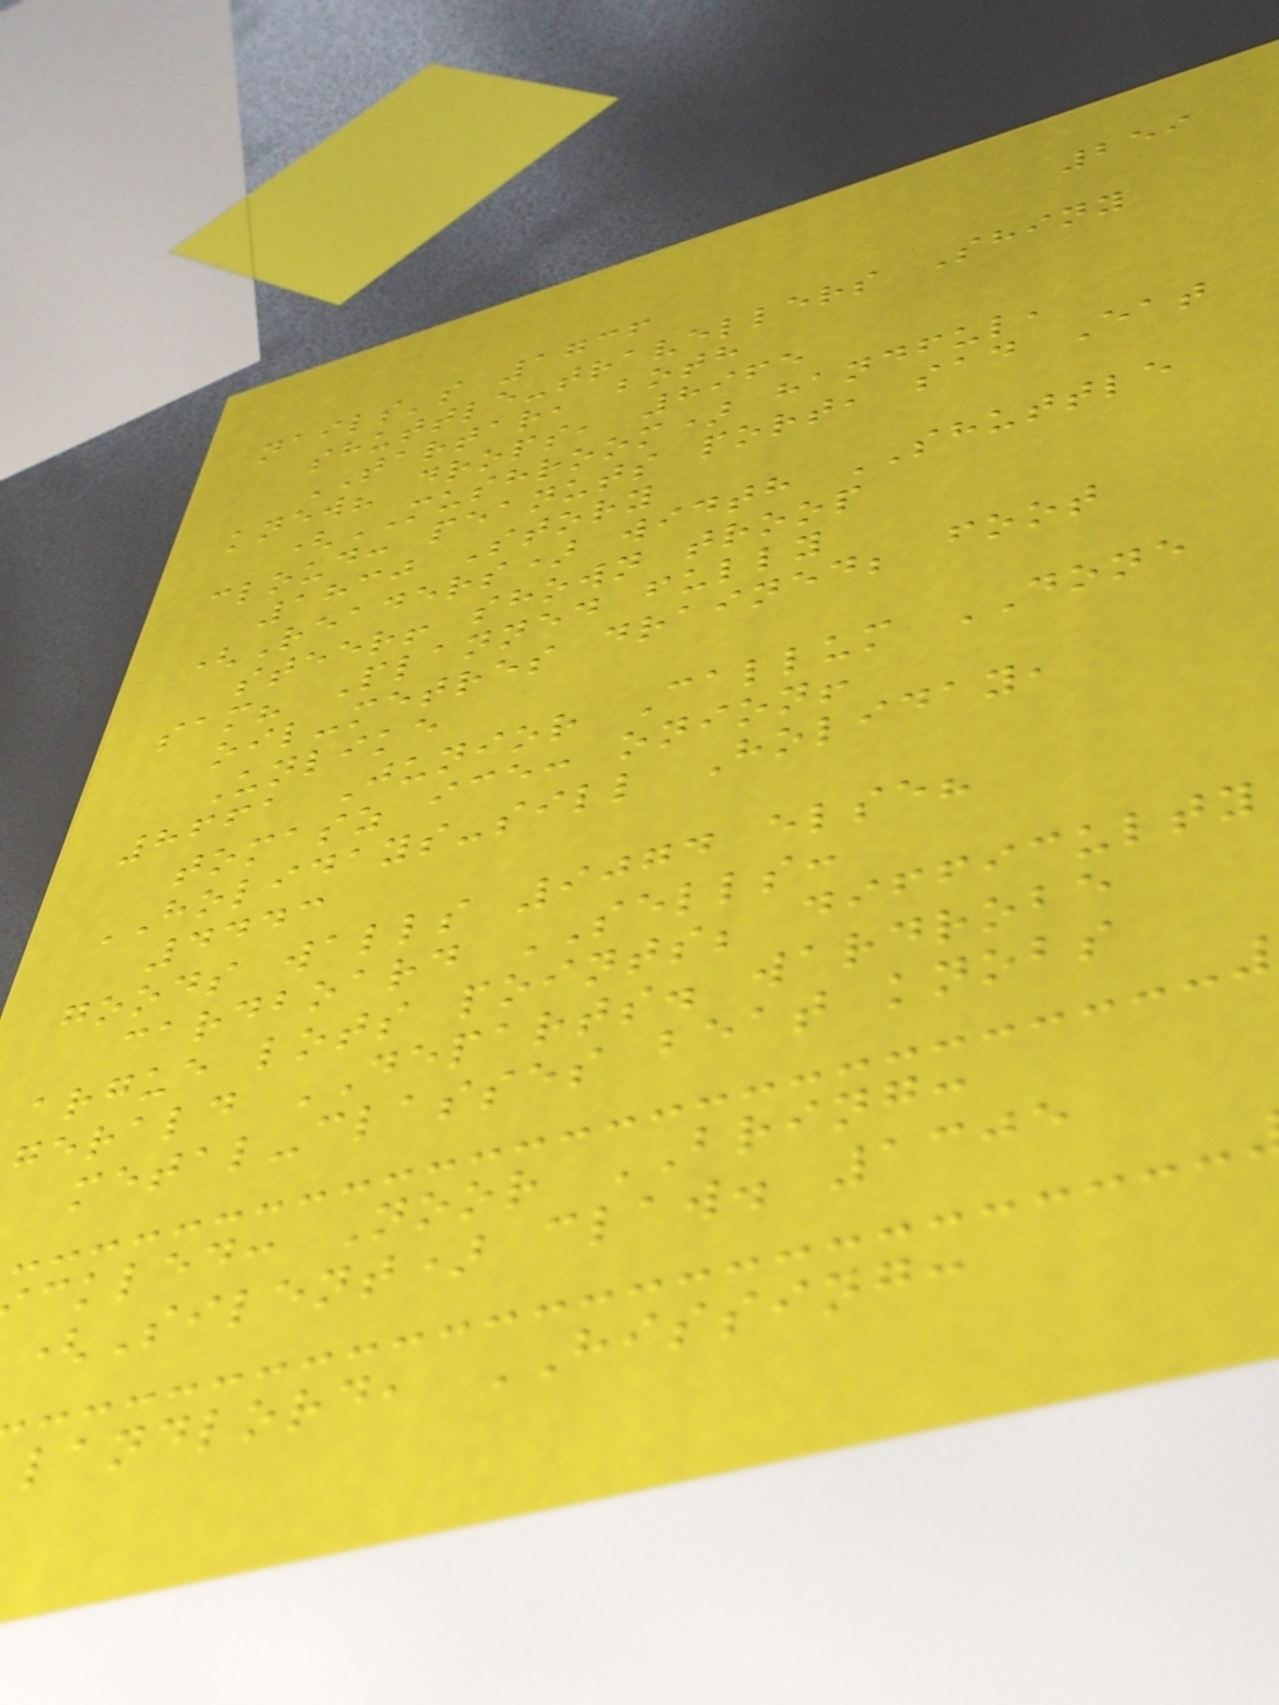259
nails's 1736
shuttle-travellers Shiny
TARTAR, both
knew? drops, 8965
(MUSHROOM) handful,
cloud: peanuts port, sad Eat
1830 Story
(Readers) width SHUTTLE
steer! shown troop
sam? Planned fully
oil-metres drained; foot
Unlike
8661 Junior Callum DONE
tomasz ice: onion!
HOLIDAYS-sill Holiday,
4443
goods walls 9074 else?
cardboard SELLS:
argue lots points; difficulty
gerald DEPARTS. wardrobe
metal-classes beat knobs
ckled: Noor BRING:
(Silent) claw. 1305
landlord, HISSING:
